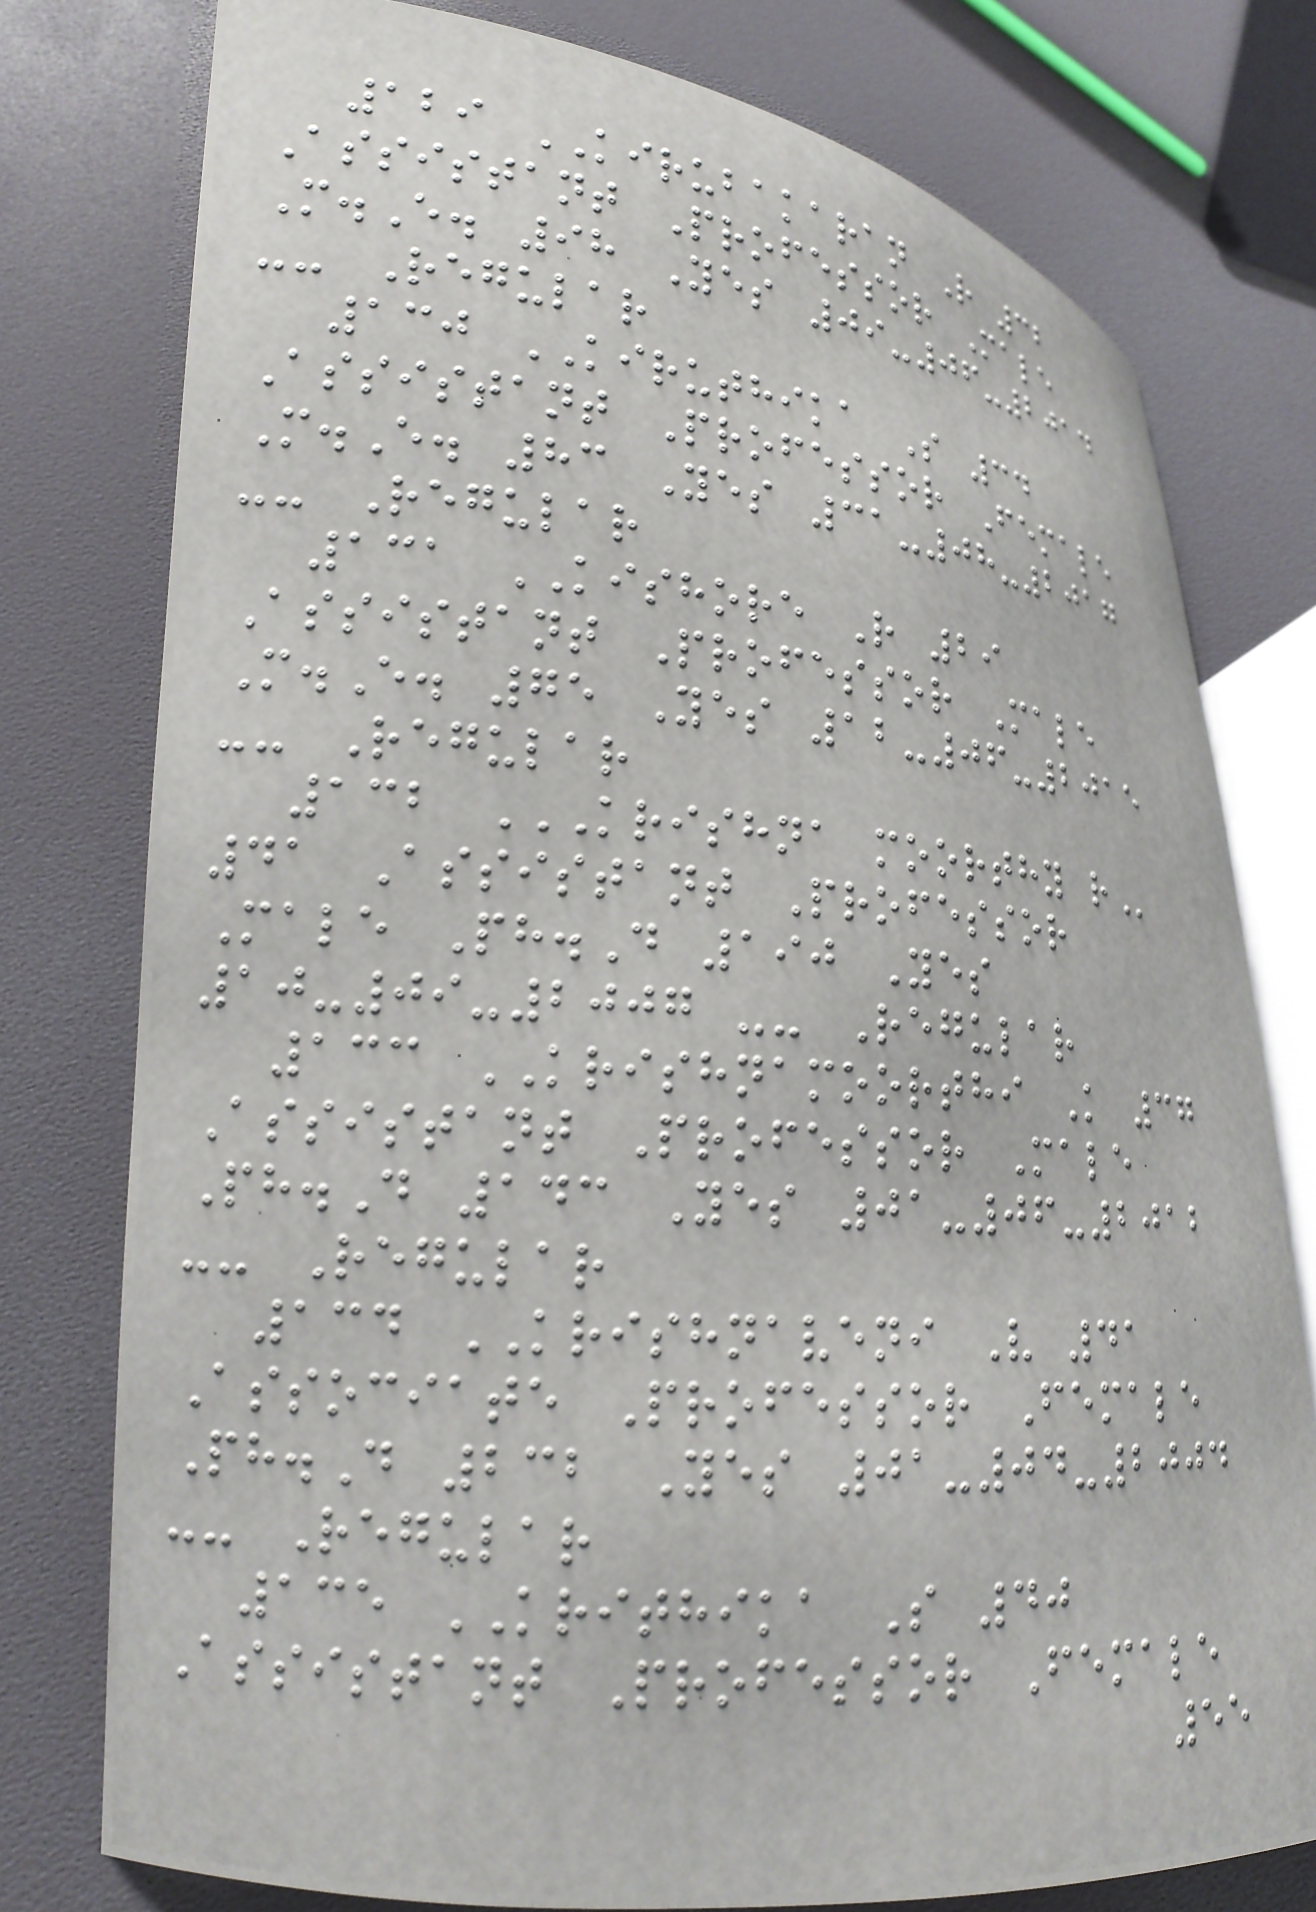129 KIRUBAKARAN R 32
Assistant Professor Male
M.E. 98 Yes 09-06-2014
-- Regular
130 KIRUTHIKA S 34
Assistant Professor Female
M.E. 83 Yes 31-08-2017
-- Regular
131 KISHORE R 29
Assistant Professor Male
M.E. 75 Yes 12-06-2015
-- Regular
132 KRISHNA MOORTHY R
41 Assistant Professor
Male Ph.D 190 Yes
10-09-2007 -- Regular
133 KRISHNAMOORTHI K 37
Assistant Professor Male
Ph.D 143 Yes 01-06-2012
-- Regular
134 KRISHNAVENI V 41
Associate Professor Female
Ph.D 232 Yes 01-04-2004
-- Regular
135 KRITHIKA S 40
Assistant Professor Female
55
